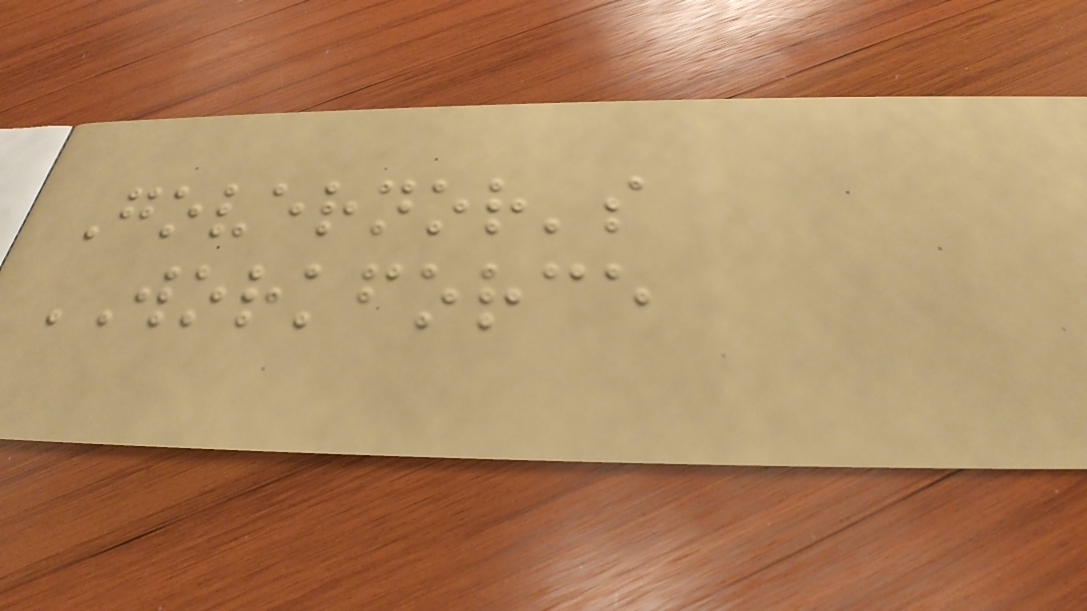Governor's
WORKFORCE
